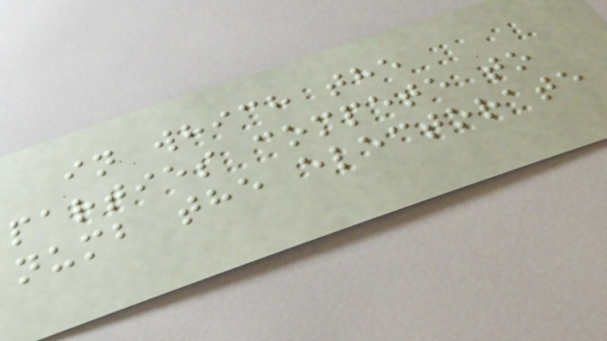in which the
parties compete to
numb the electorate
